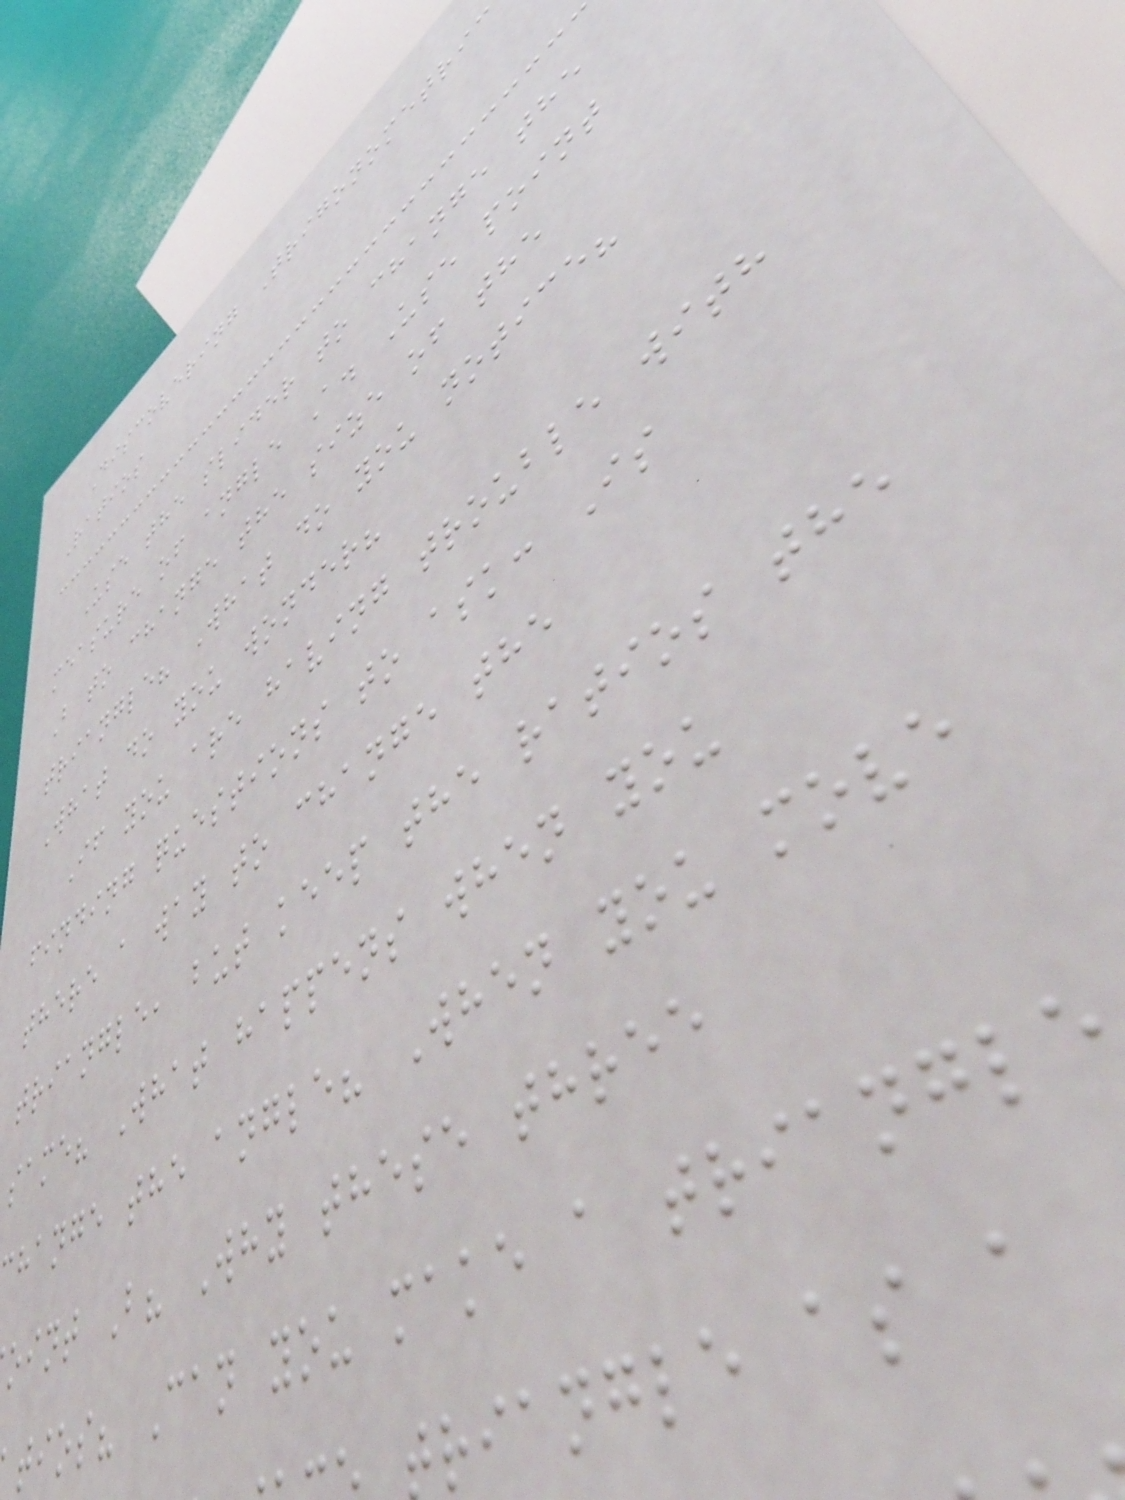Discovering Trigonometric
Ratios
Use the slider to change the
measure of angle A. Use point
B to change the size of the
triangle? What do you notice?
What do you wonder?
If you are having trouble with
finding questions to ask: Is
there a way to change the
triangle, but keep the ratios the
same? What happens when you
hange the angle? When you move
oint B? Why these three
tios? Can you make a triangle
triangle as a
